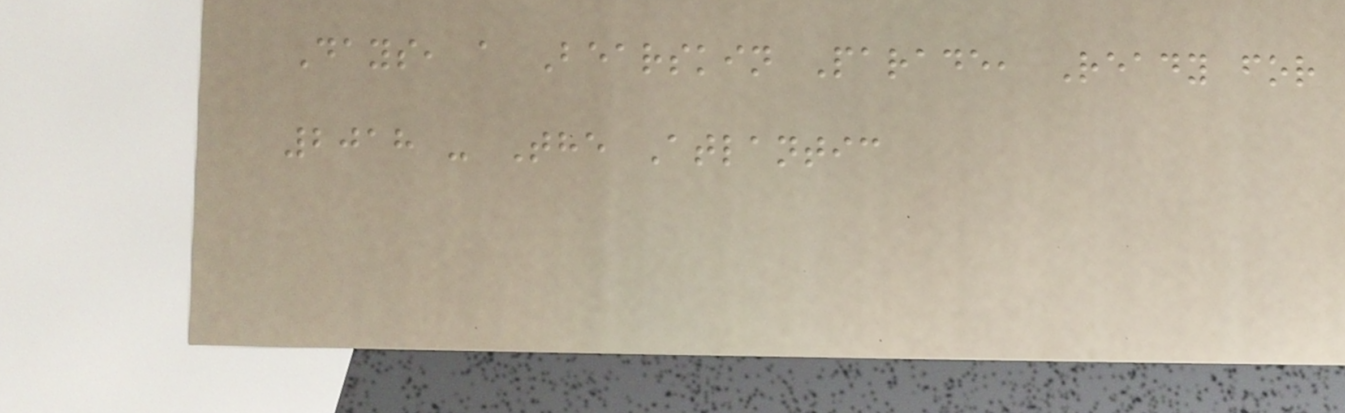Days, a Bearskin Parade, Ready for
2018 - The Atlantic
